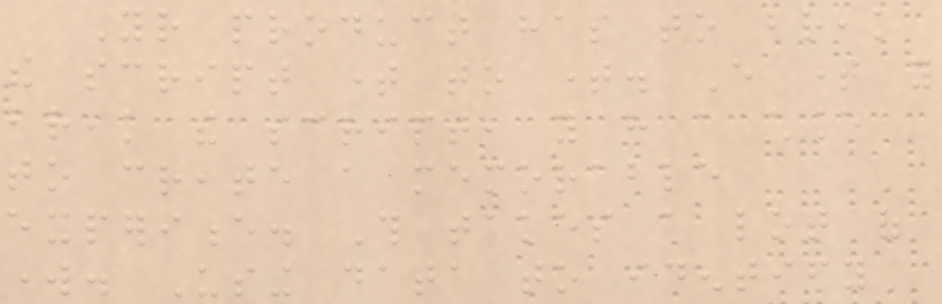Your product has to break
the script time to time. Every time you
break the script, you have a chance
to create a memorable
experience. This takes a lot of
work. Using data to identify
